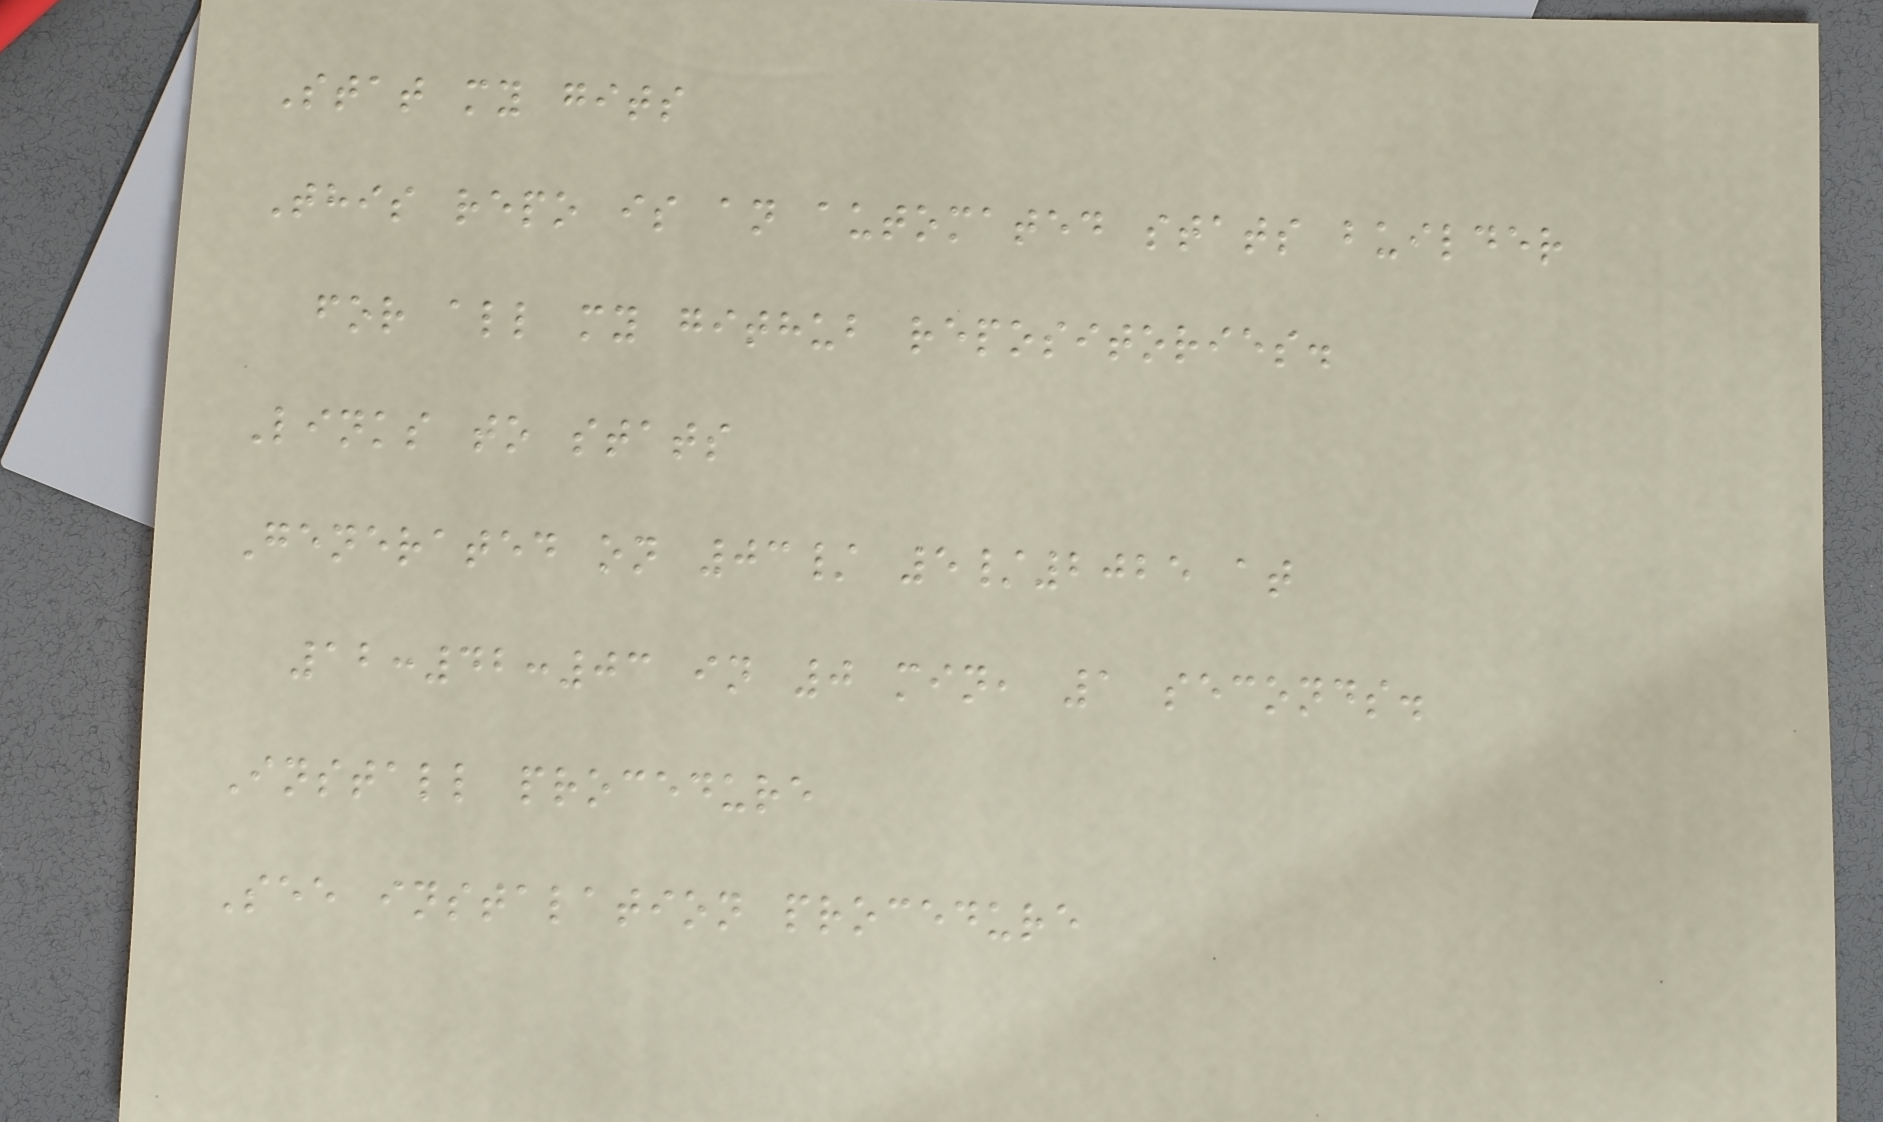Stat my gits
This repo is an automated stats builder
for all my github repositories.
Links to stats
Generated on 03/ 5/2025 at
12:42:03 in 0 min, 1 seconds.
Install procedure
See instalation procedure
